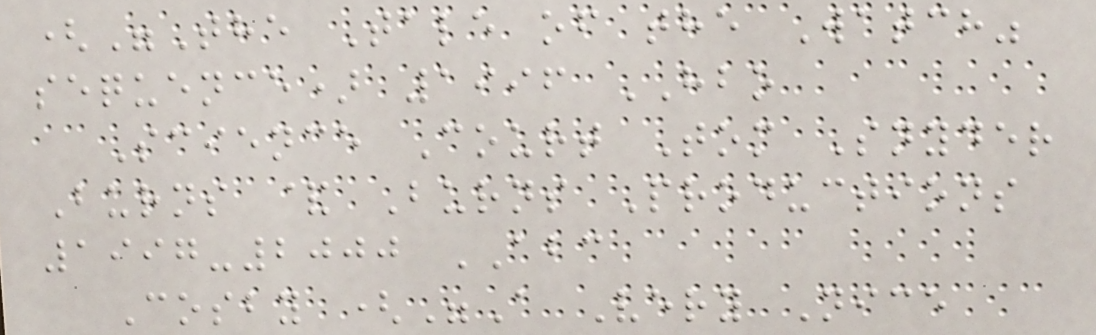("The Tale of the Watch"
sequence) 1996 HBO
Science Court Tom Snyder
Burns & Burns Productions
1997-2000 ABC
Cosby ("A Very Nice
